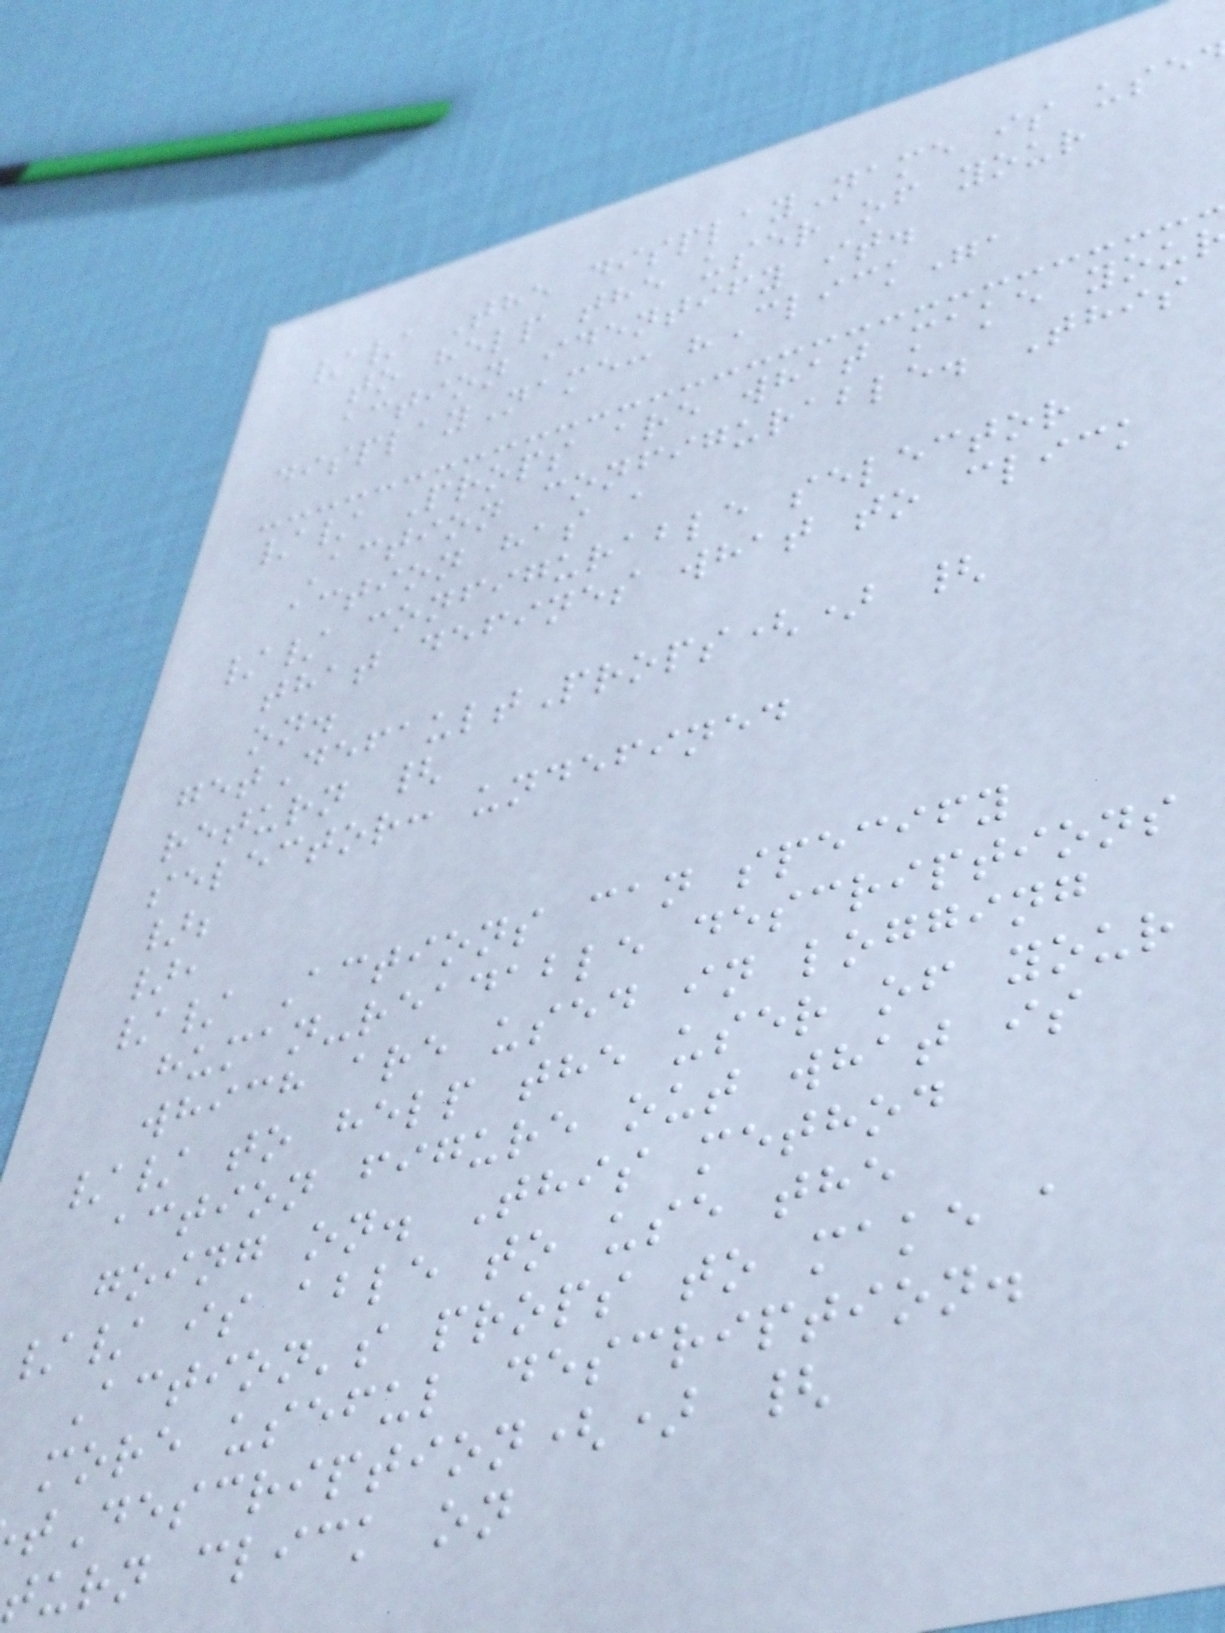// The displayName is use
to help the user of your
action identify it.
displayName: "Click",
// Props are what make you
Action configurable. This
action has a
// configurable selector
that defines what to click
on.
getDefaultProps() {
return {
selector: undefined
};
},
// Actions can specify
human-readable descriptions
which are used in logging
// to help the user of your
action figure out what is
going on. This method
// is able to use the
Action's props to make a
more useful description.
tDescription() {
turn click on
